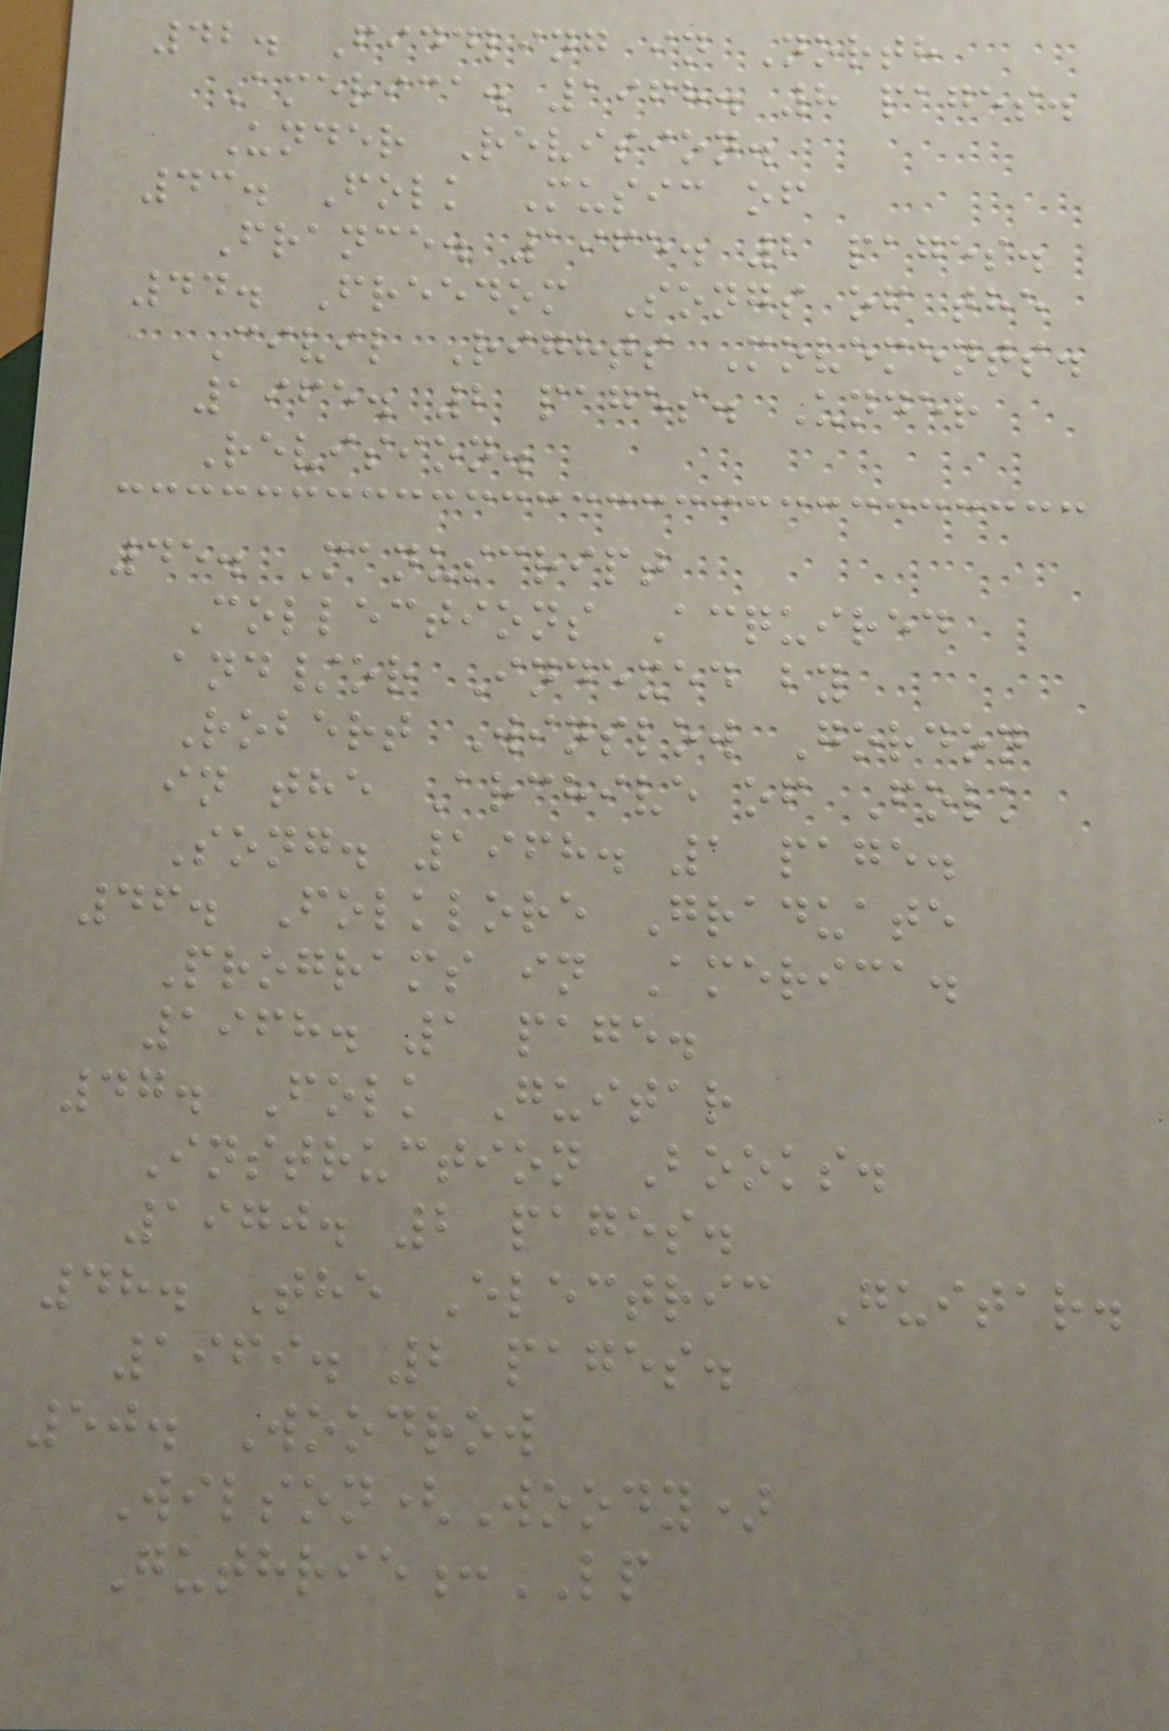42. Fiddling in North
America. 1968. 8 pages.
Under Revision.
43. Folk Music of
France. 1965. 2 pages.
44. Freedom Songs of the
Civil Rights Movements.
1965. 2 pages. Under
Revision.
45. Manuscript
Collections Acquired
and/or Indexed by
Robert Winslow Gordon
in the Archive of Folk
Song. 1968. 1 page.
46. Folklore Graduate
Programs in America.
1968. 1 page.
47. Folk Guitar
Instruction Books.
1970. 2 pages.
48. The Electric Guitar.
1969. 2 pages.
50. Woodrow
Wilson(Woody)
Guthrie:LP
